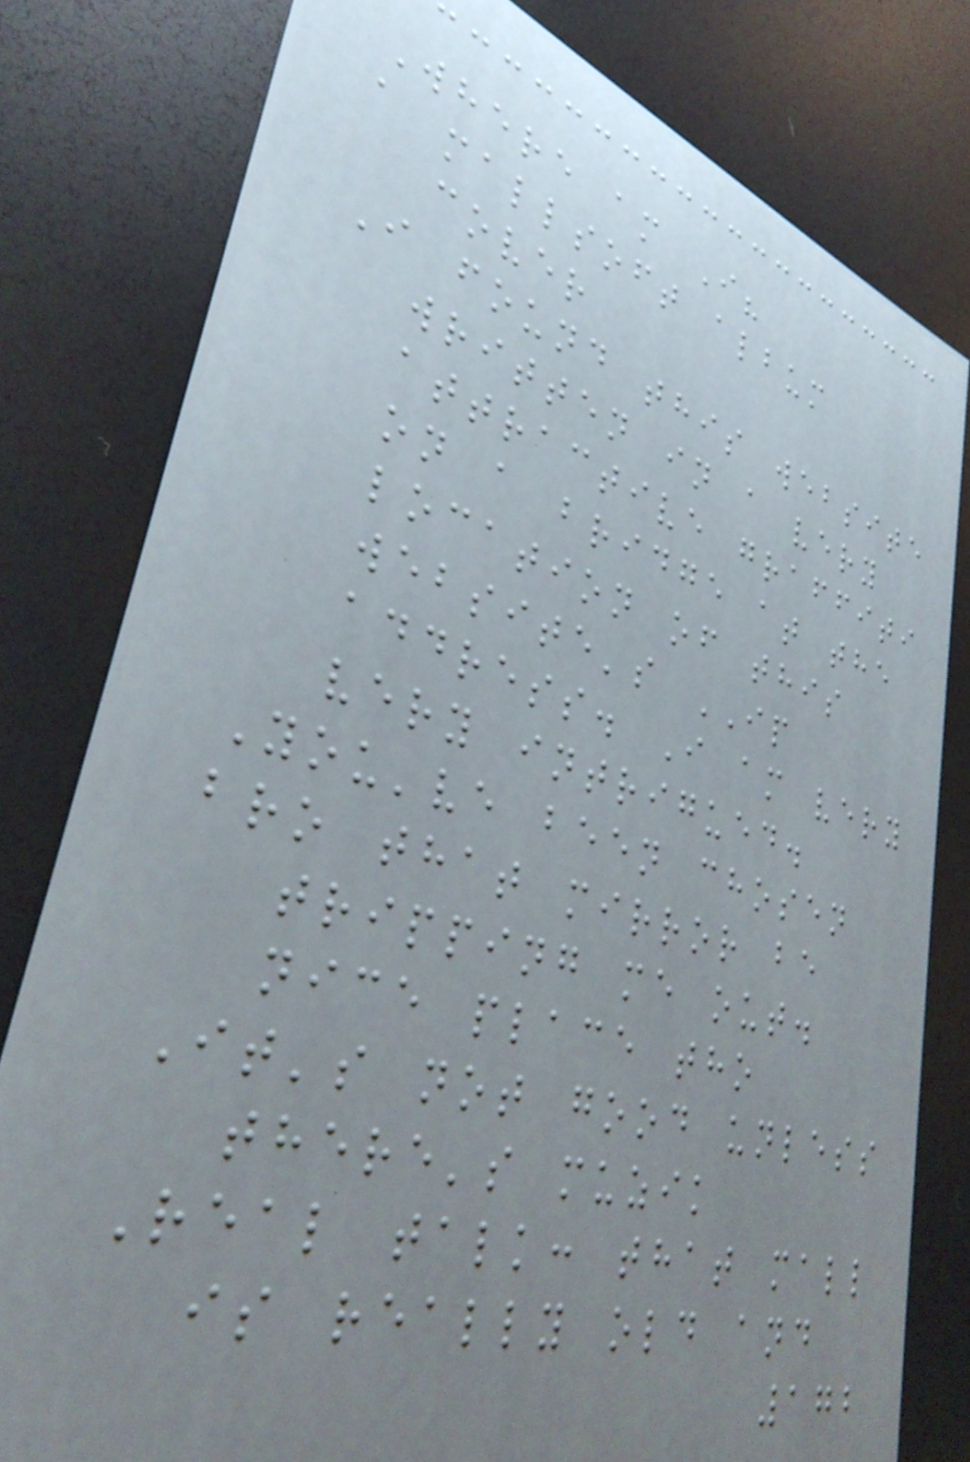Where am I?
a mallsoft album
cover
I found this website
written in a very
attractive graffiti
on a bridge at the
location of this
website's IP
address. I am very
very intrigued.
You've been chosen
bro that mirror be
tripping me out.
nice place tho
It's not good unless
there's muzik
Real talk: that mall
is really old and
172
